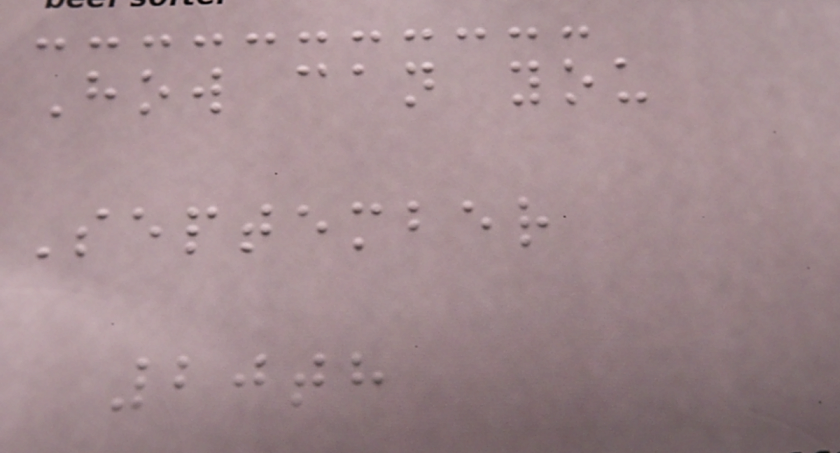How can you
September
20th
